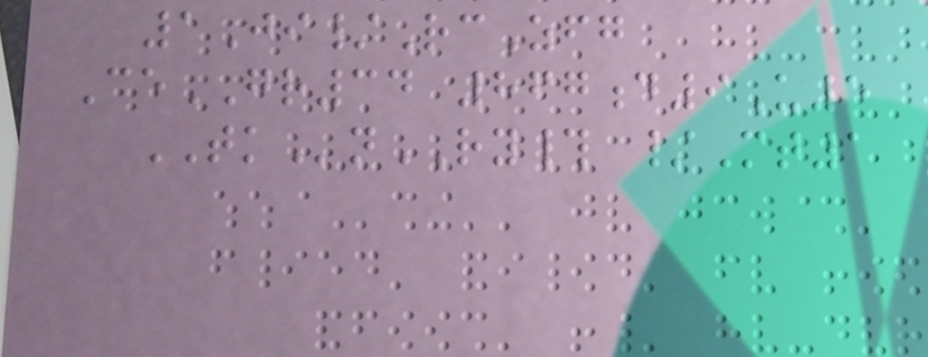1Ji/RcZfg
CeGR34 867d9U5
TKnRY# /Mt1
